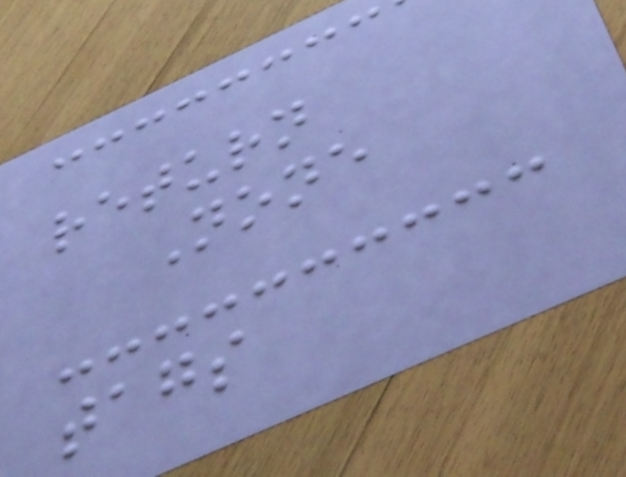return
None
tags
